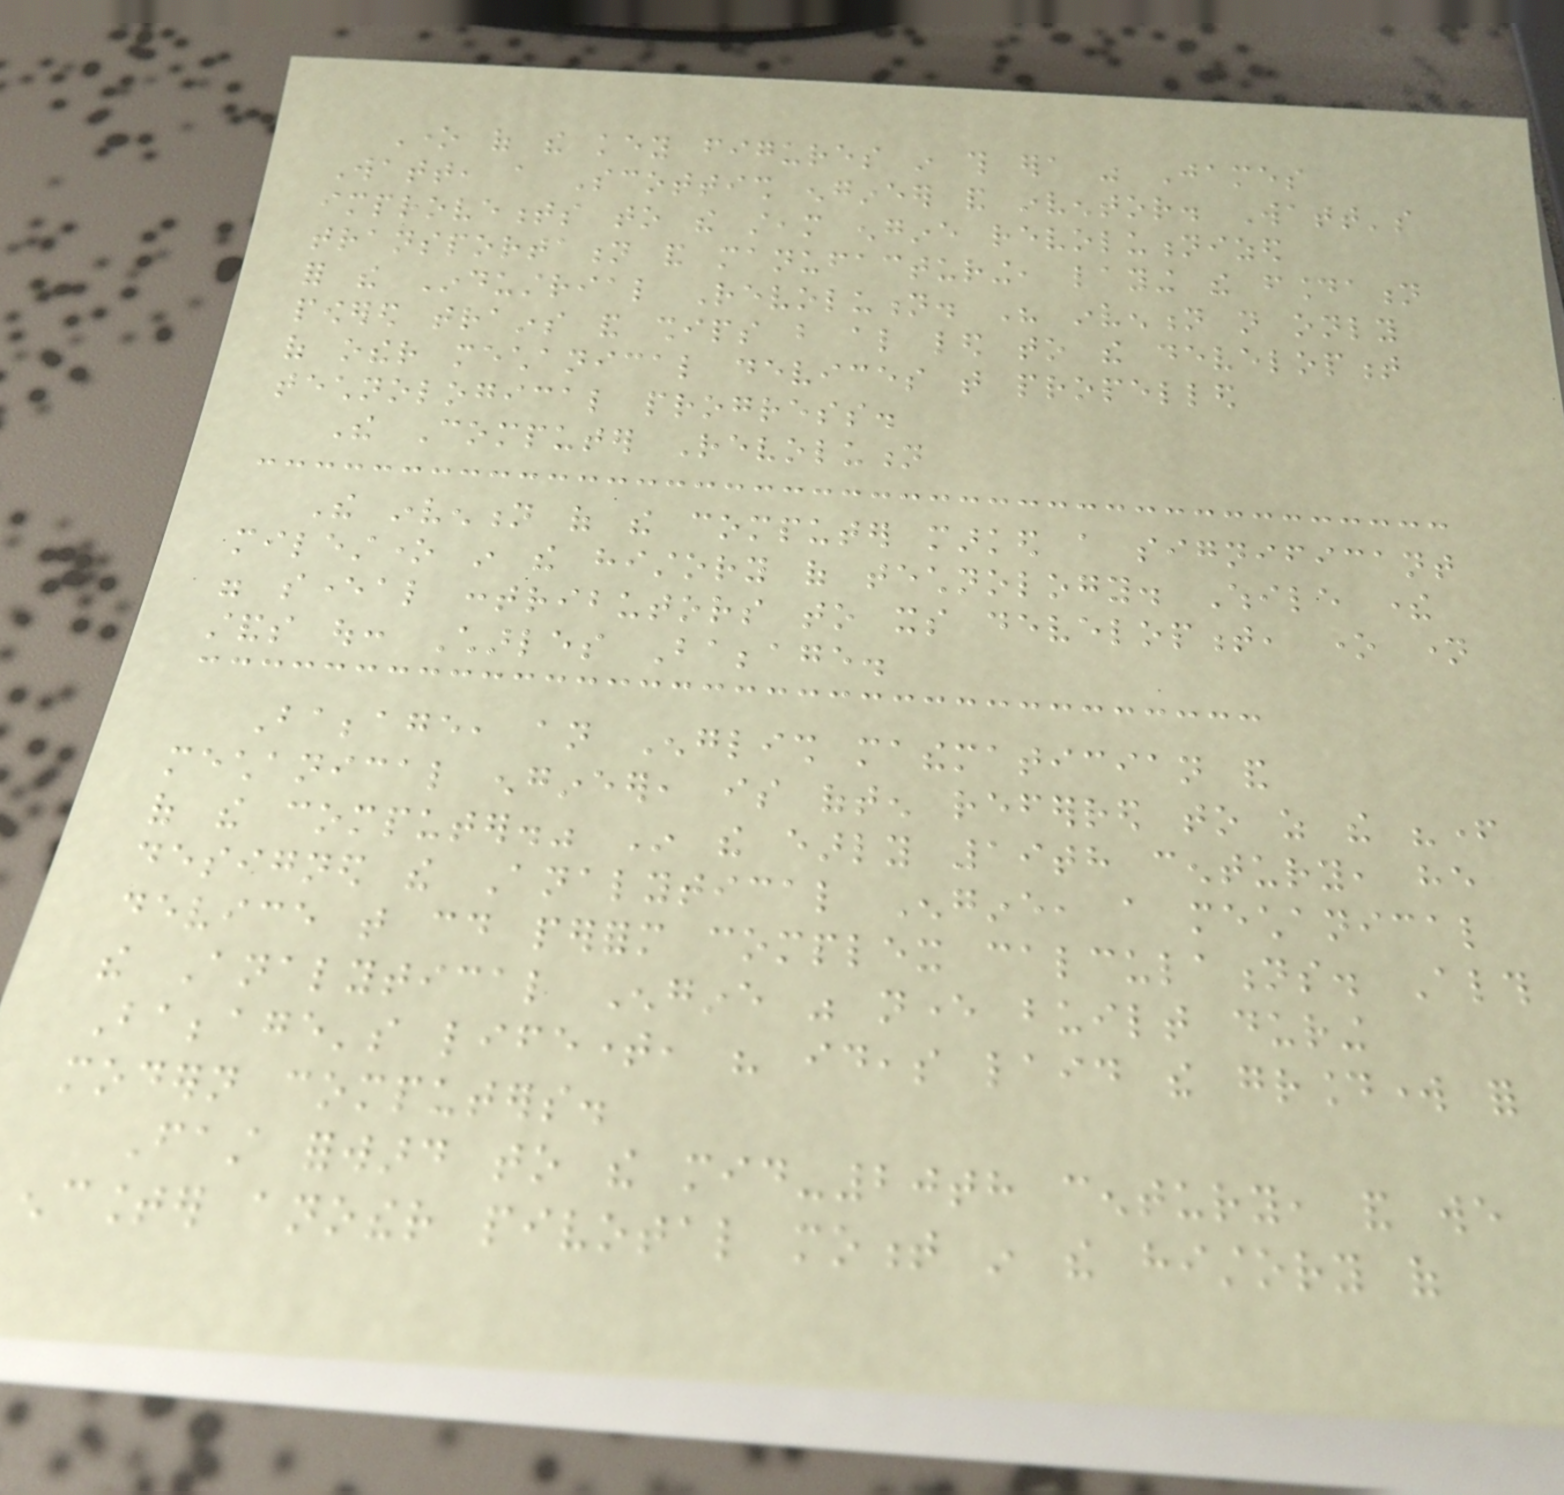One of the key figures in this era was James
Watt, a Scottish engineer and inventor. Watt's
improvements to the steam engine revolutionized
transportation and manufacturing, laying the foundation
for the Industrial Revolution. His invention not only
powered trains and ships but also led to the development
of other mechanical devices that propelled
technological progress.
The Computer Revolution
The invention of the computer marked a significant
milestone in the history of technology. While there
were several contributors to its development, one name
stands out: Charles Babbage.
Babbage, an English mathematician and
mechanical engineer, is often referred to as the "father
of the computer." In the early 19th century, he
designed the Analytical Engine, a mechanical
device that could perform complex calculations. Although
the Analytical Engine was never built during
Babbage's lifetime, his ideas laid the groundwork for
modern computers.
Fast forward to the mid-20th century, and we
encounter another pivotal moment in the history of
